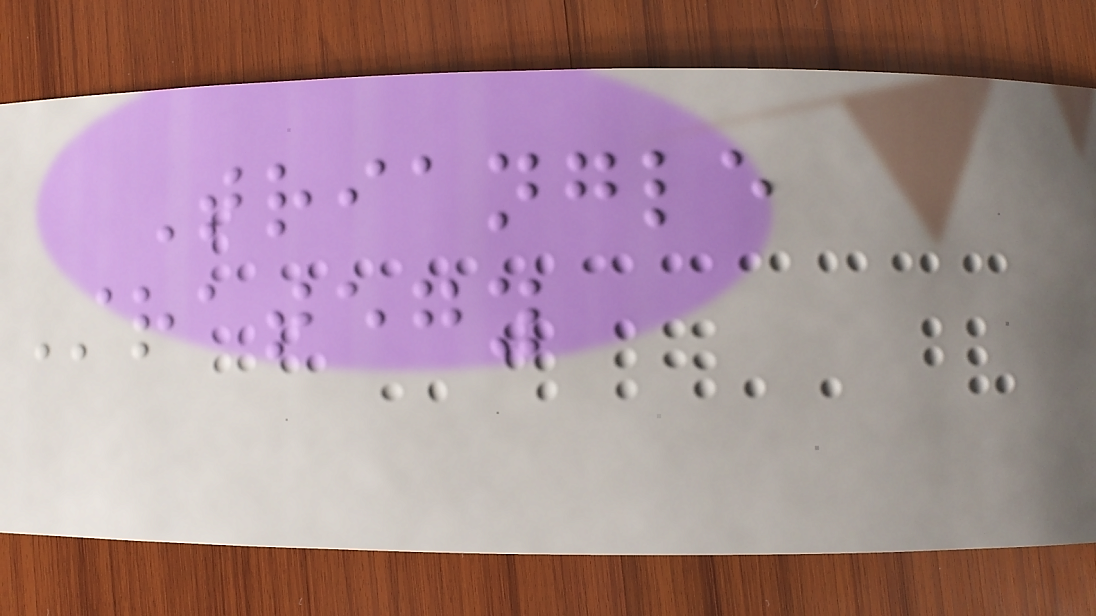Triangle
Strategy
